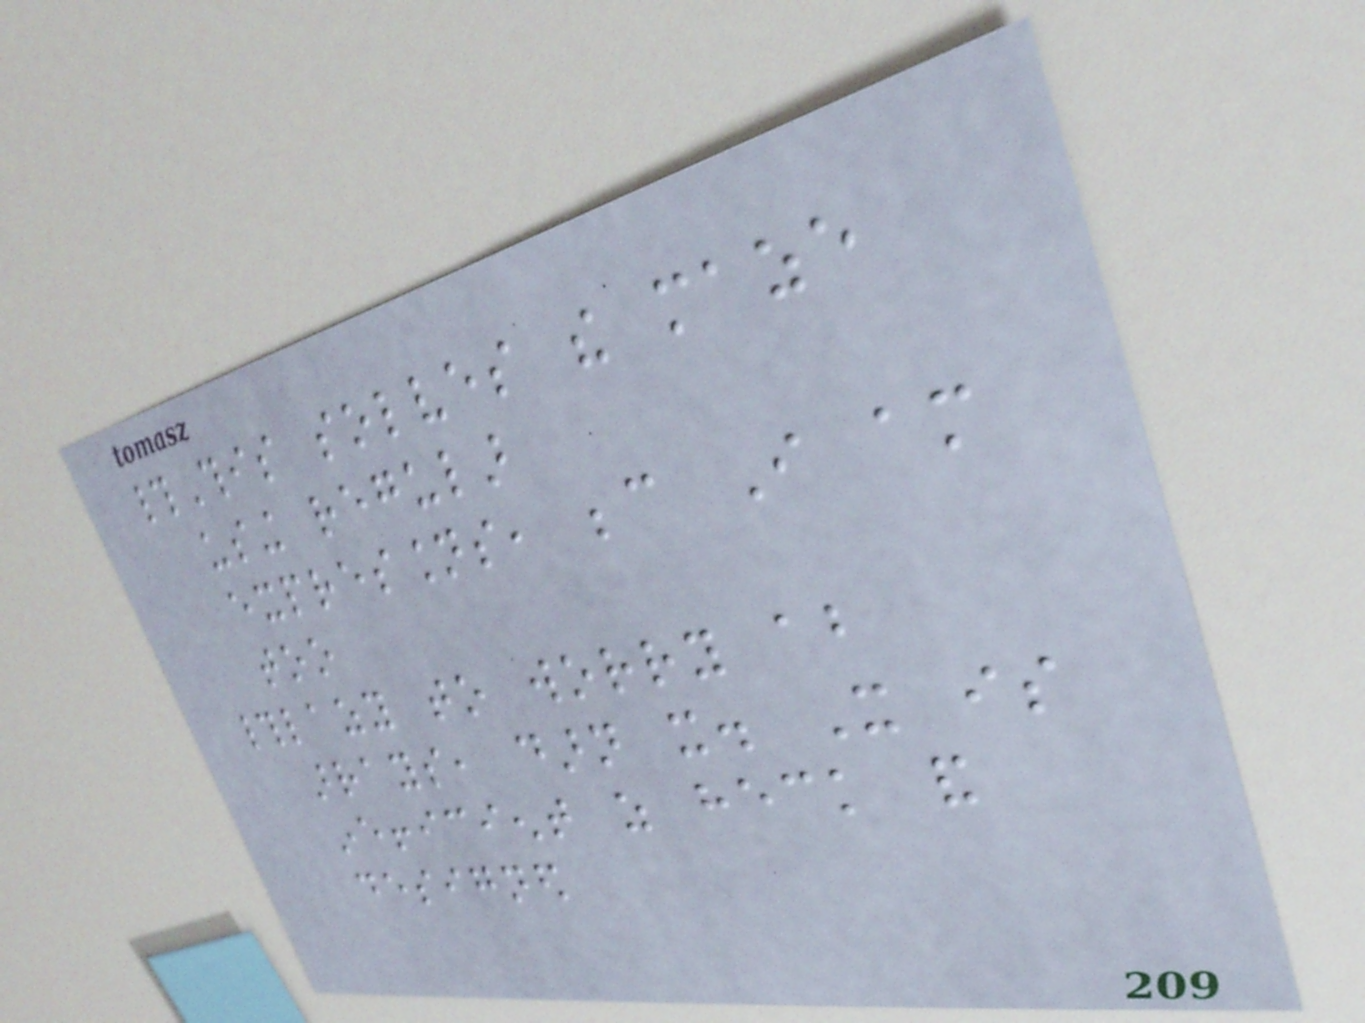#This solves the maze
using regular
expressions, because I am
too
#lazy to worry about
arrays, darn it. It is
inefficient as heck and
designed
